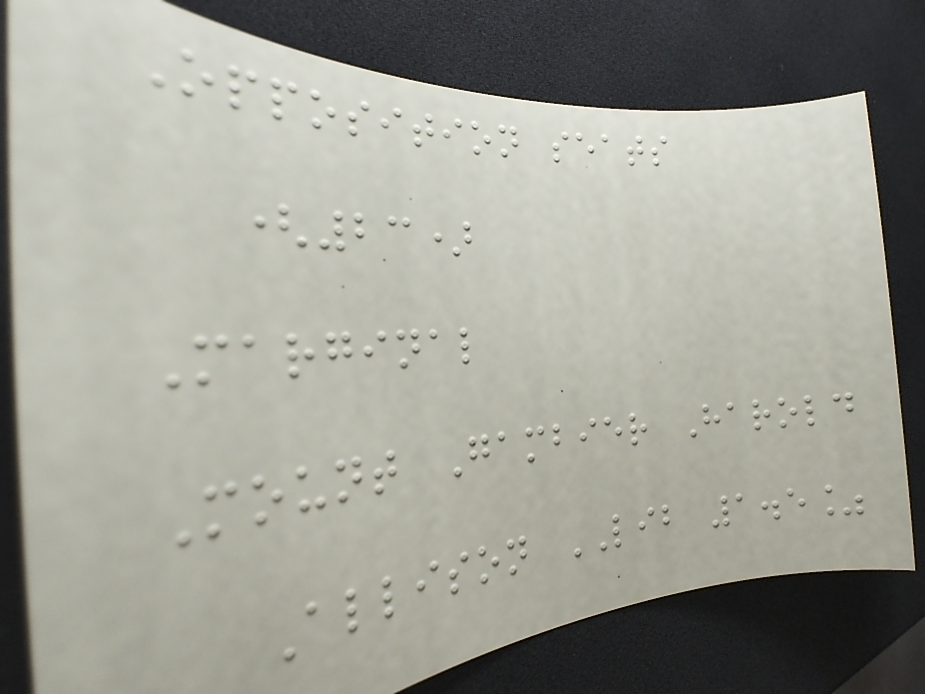Opposition seats
(23)
Marginal
Mount Gambier Harold
Allison LIB 1.5%
